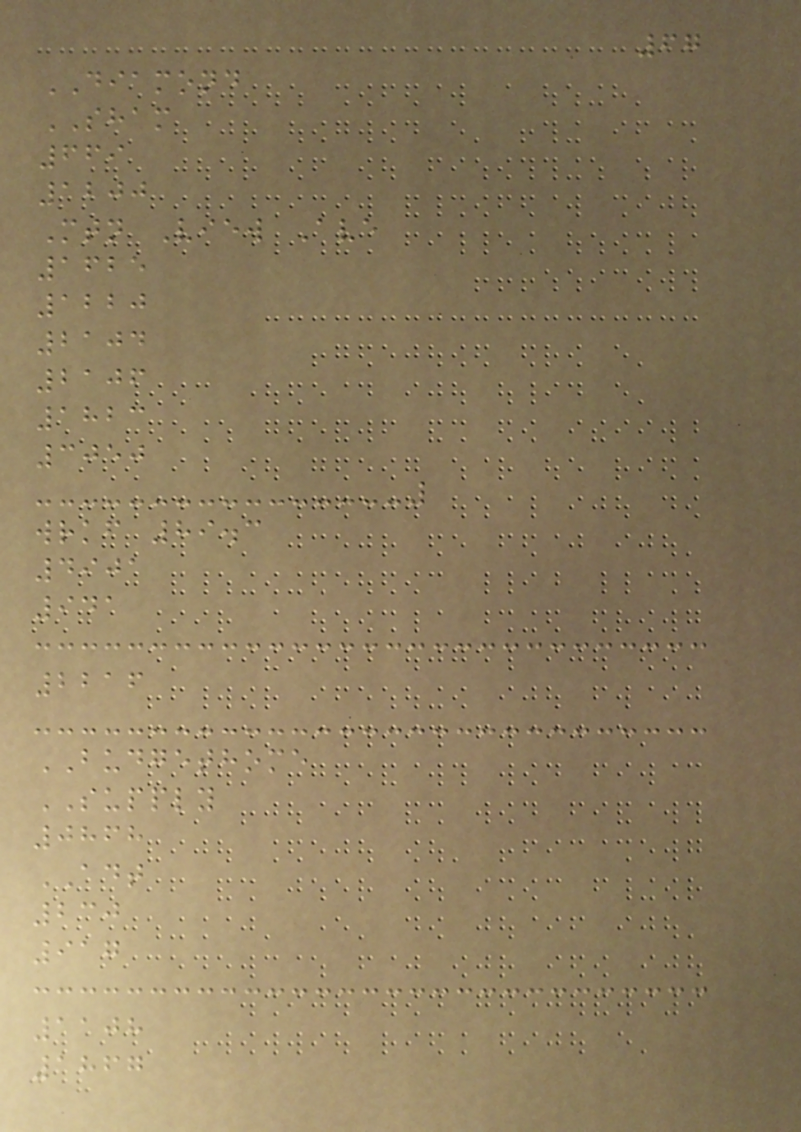67
DIAMOND
SHAM
669
1200
Mtn View Ave
1625
1220
2104
2106
1823
3050
wrkf 89.3
4901
941
2216
BUDGETHOME
SUPPLY
0868
ADT
230
917
1108
1867
